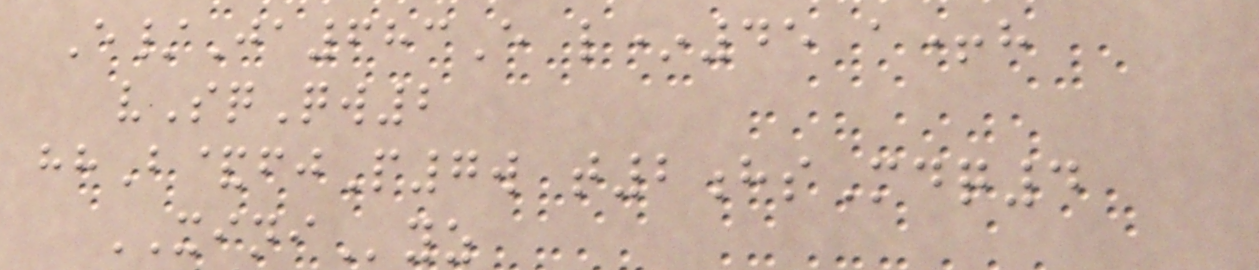E/Ja683E l*45 a+h
vSqQw2
hhB&fjP7w t2hsMdq4
XINIyz
